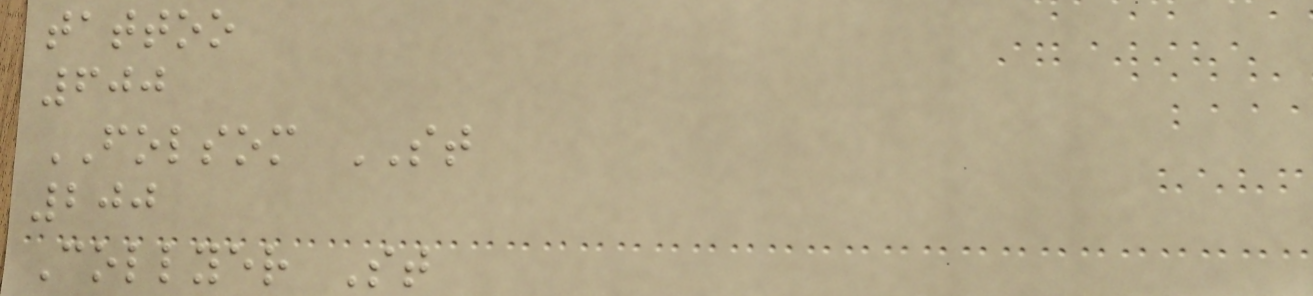tattoo
600
FOLSOM ST
200
Collyer St
